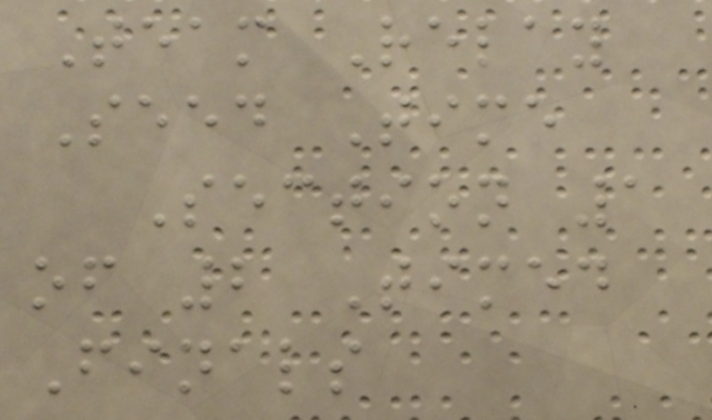Team Relay
Seed Time
Section 1
of 2 Timed
Finals
